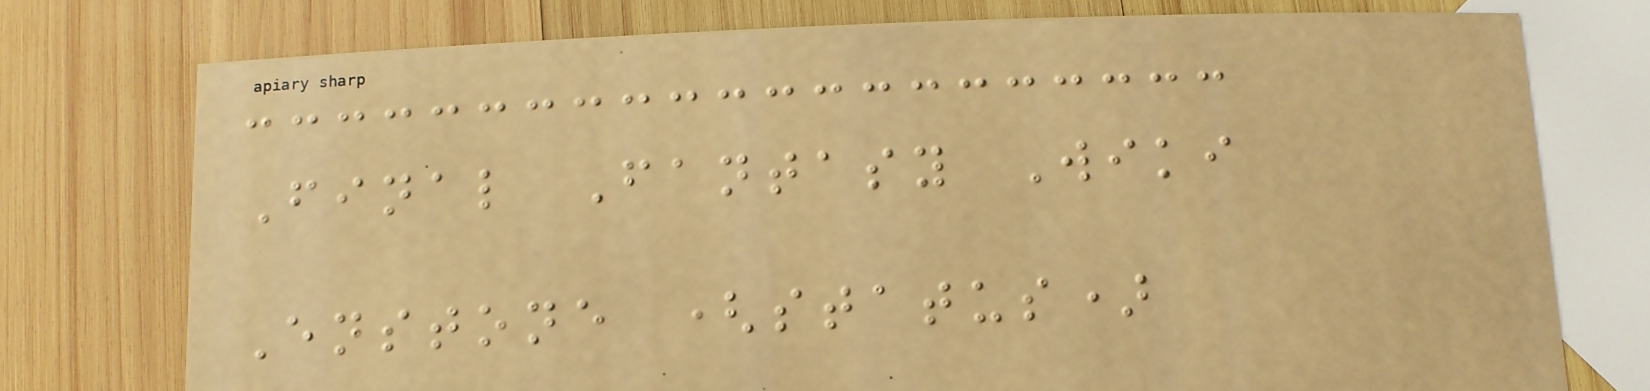Final Fantasy Wiki
Enstone (status)
